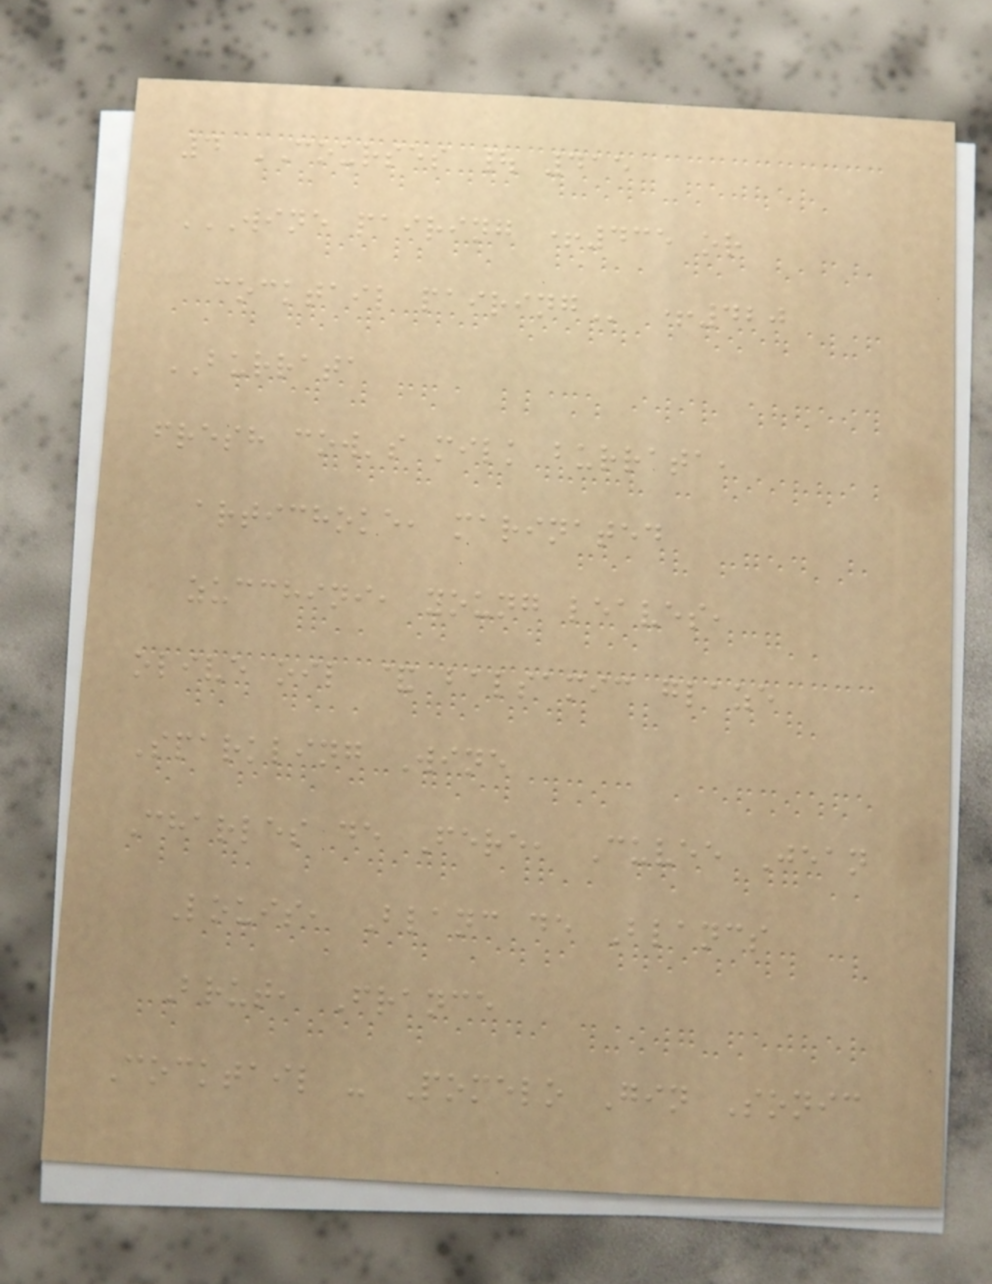4 COURSES | 415
WINE PAIRING +435 OR
COCKTAIL PAIRING +420
BURRATA
fresh cow's milk burrata,
artichoke, marinated
zucchini, young leaves,
olive oil & balsamic glaze
Sparkling Wine
Charles de Fere, Cuvee Jean
Louis, Blanc de Blancs
Brut, France
Cocktail - Pomelo Gin Sonic
